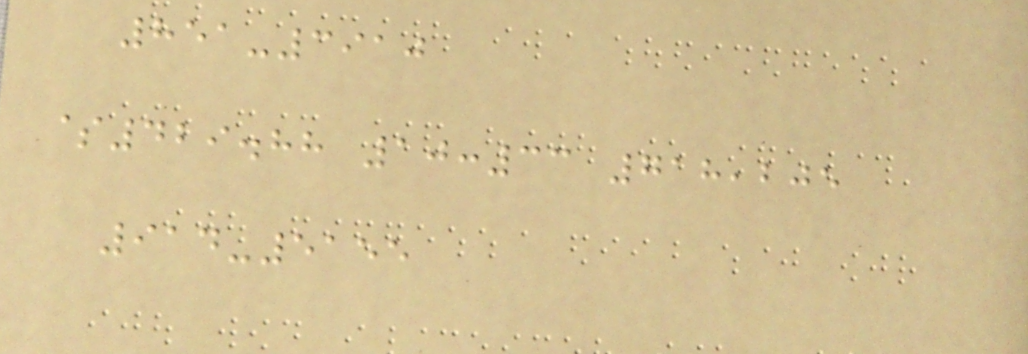851-3910
$429.88 10:33 718,205
914-5155
